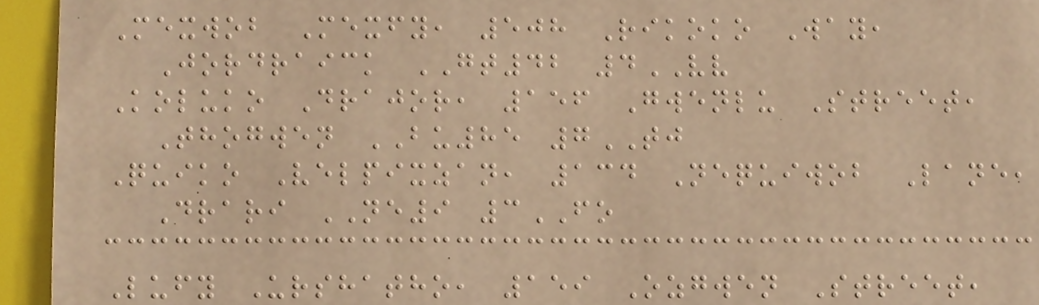Mexwob Mexfy, 508 Rikoko Way,
Jordraick GT42 4VV
Koluko Drajor, 156 Gwenlu Street,
Thogwen BU85 7TJ
Quiko Velpixzan, 134 Nequiwob Lane,
Drari NE9 3FO
Lufy Urshatho, 159 Ozgwen Street,
